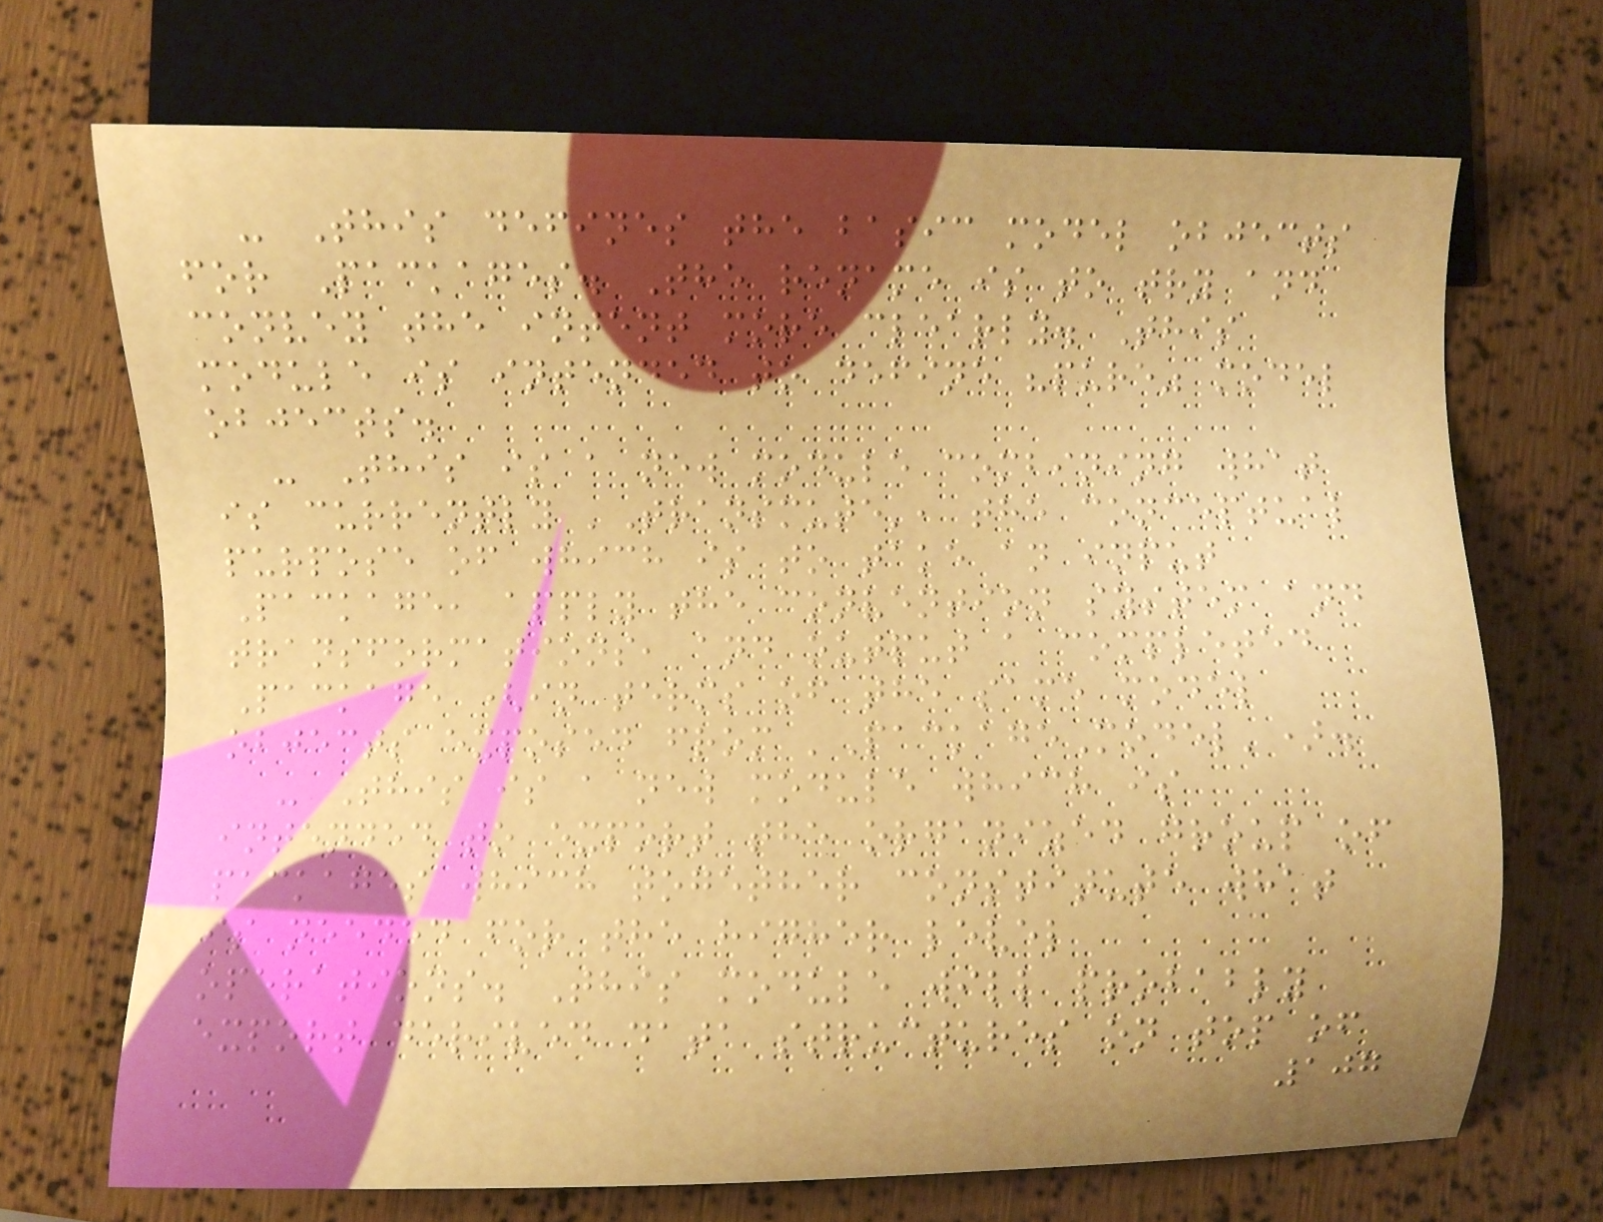- This defines the basic model objects
for Packages. The rename is to try and
convey the intent more clearly. This
module is intended to define "pure" model
objects.
- This is a new module combining what
is currently 'Transmute', the conceptual
purpose of which is to take an input
Package, apply the convention system and
transformations, and output a completed
Package (in terms of the same model
objects exposed from 'PackageModel').
- This is a new module which is
intended to export the organized group of
packages which together constitute what
is needed for the higher level
operations. This module will probably
export derived data structures on top of
107
